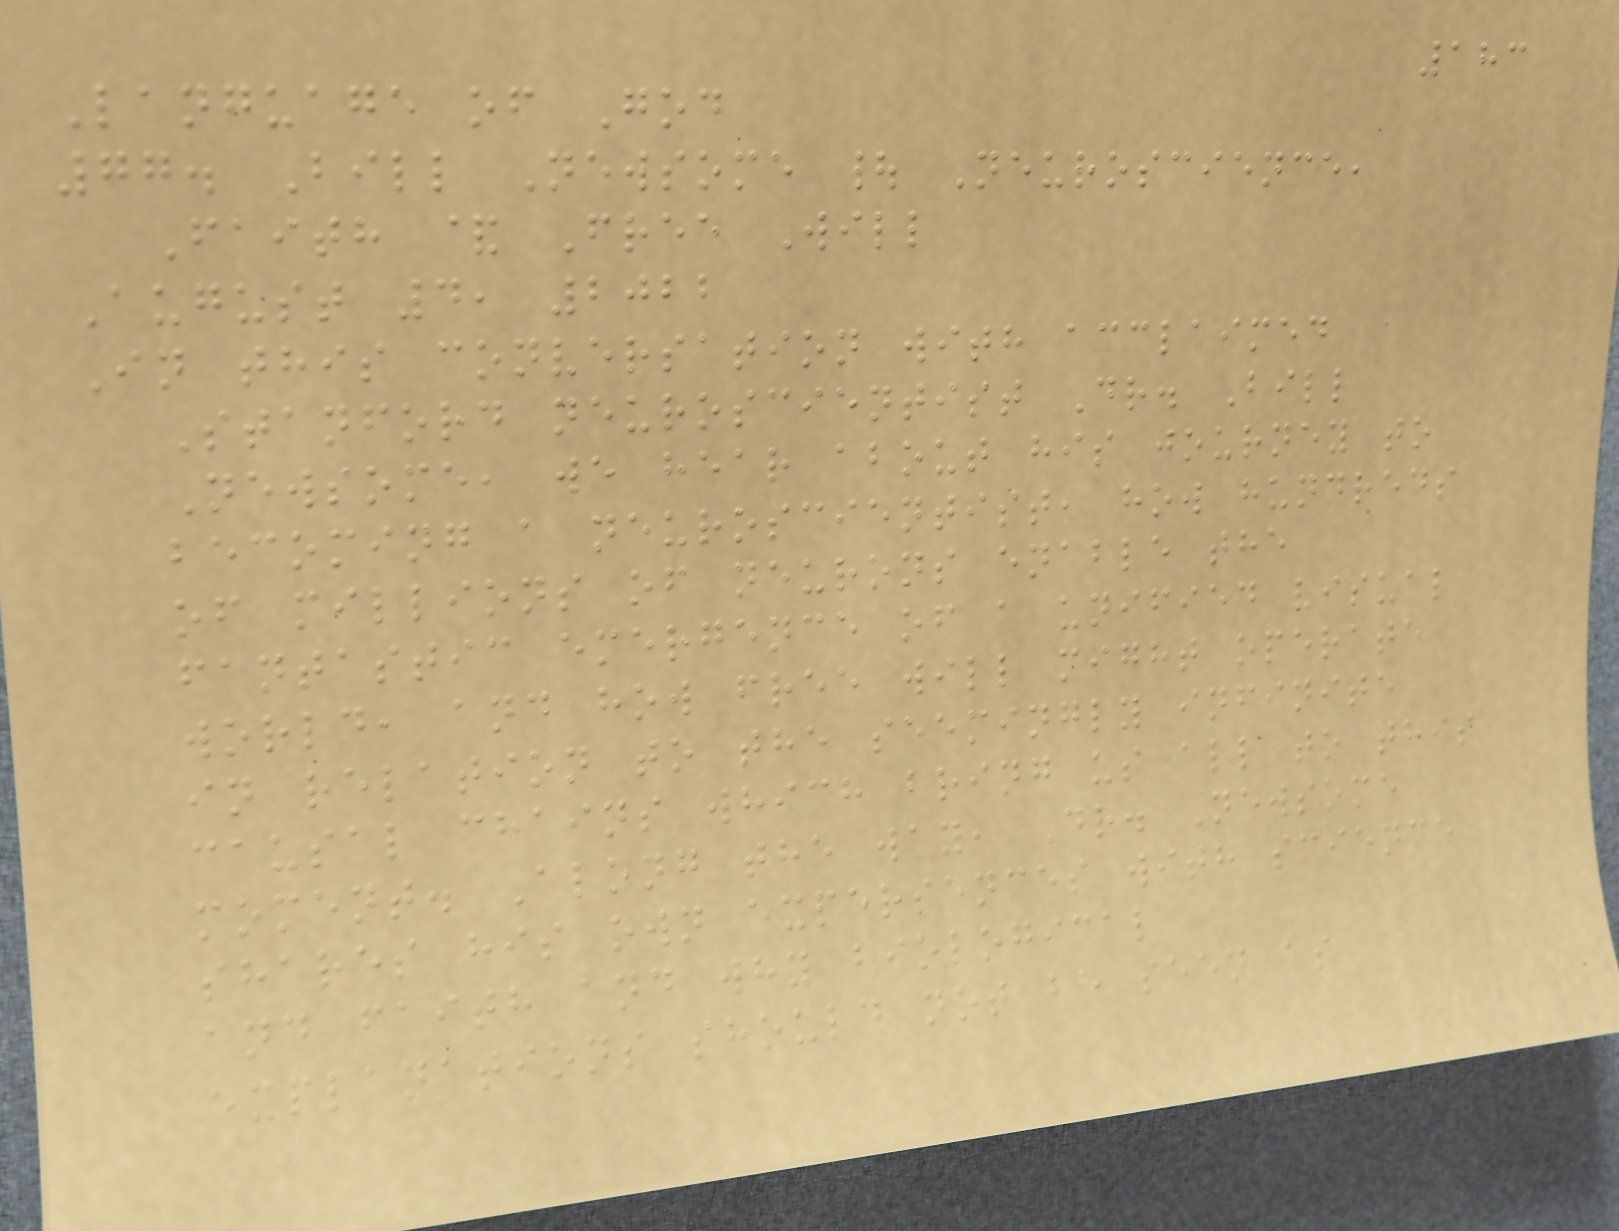183
Language of God
77. Bill Newsome | Neuroscience,
Faith & Free Will
August 4, 2022
In this conversation with acclaimed
Stanford neuroscientist Dr. Bill
Newsome, we hear about his journey to
becoming a neuroscientist, how hundreds
of millions of neurons enable the
fantastic emergence of a unified visual
world, and how free will might operate
in relation to the seemingly infinite
causal chains which bring us all to this
moment. Along the way, Dr. Newsome
shares his own experiences with science
and faith and why biological
explanations should not be seen as
